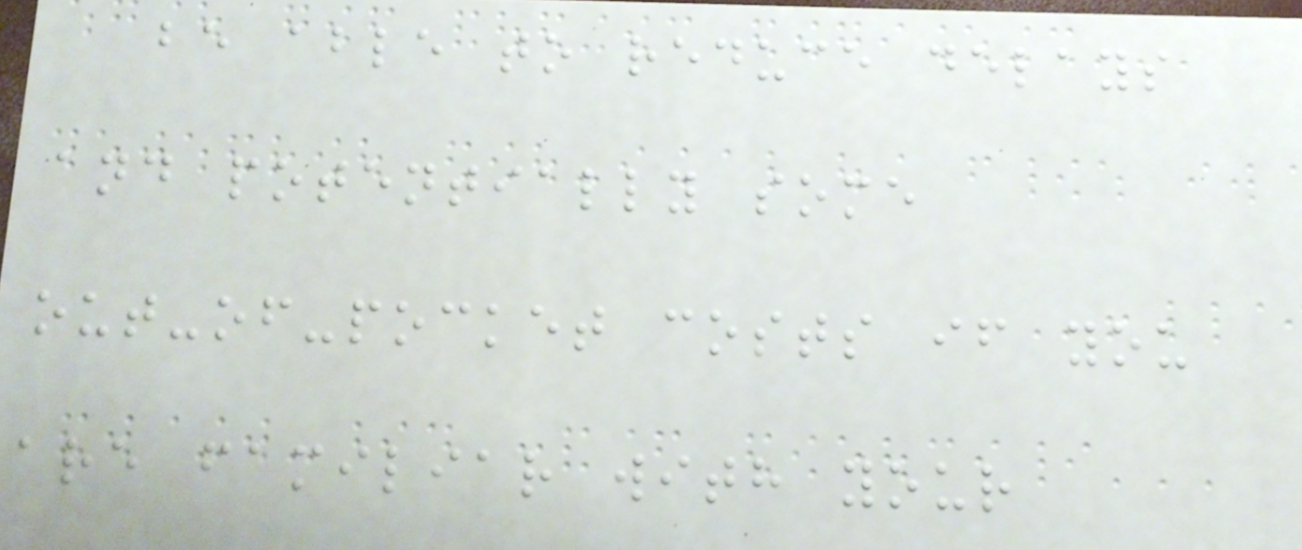be able to reduce delays
and potentially some
out-of-pocket costs if you
are familiar with your
